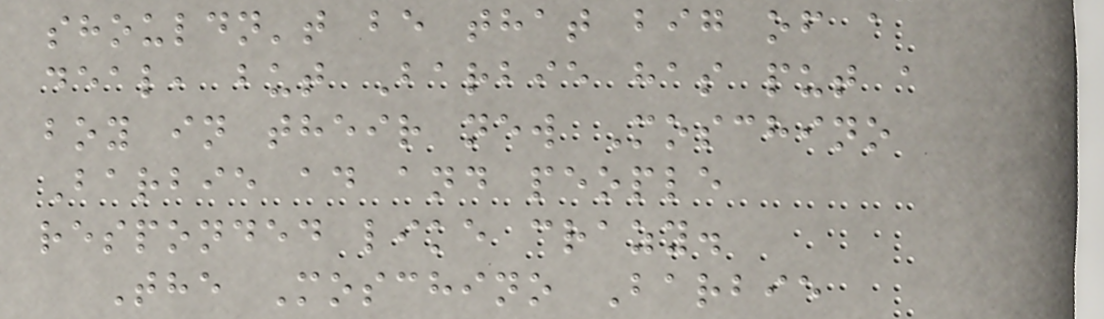shouldn't be that big of a
deal, but Barbie has put a
boy in their new Moschino
Barbie ad and people
responded like crazy.
The Moschino Barbie
